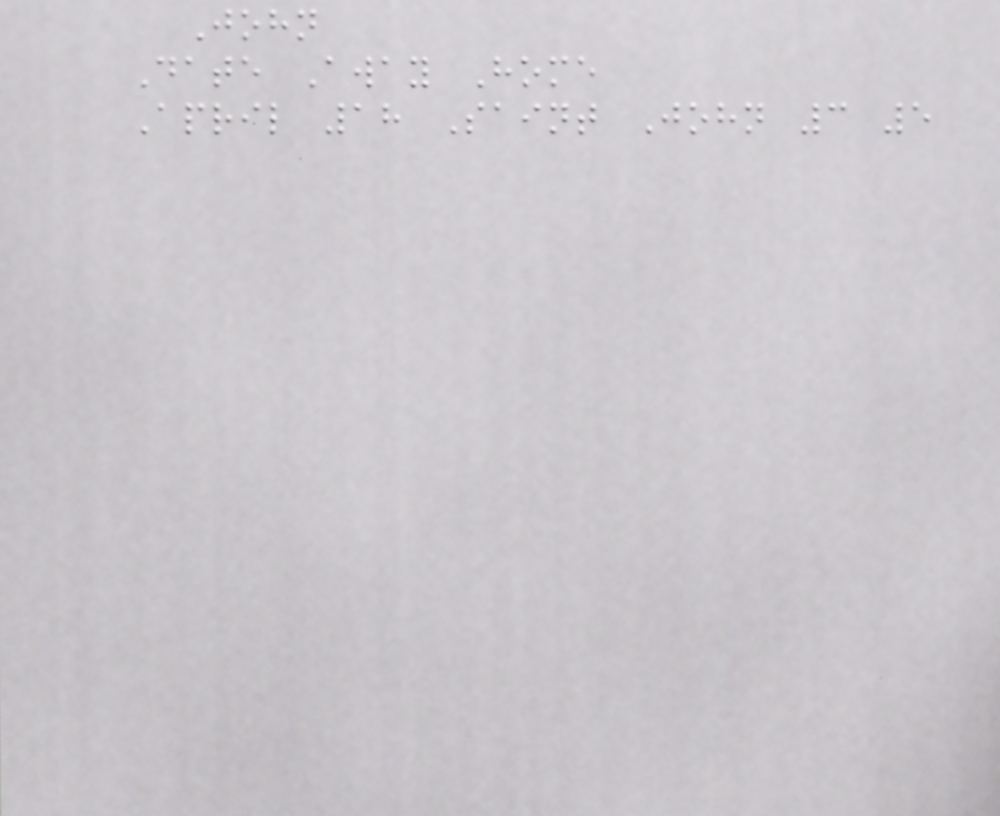John
Date Away Home
April 18 Saint John 3 5
